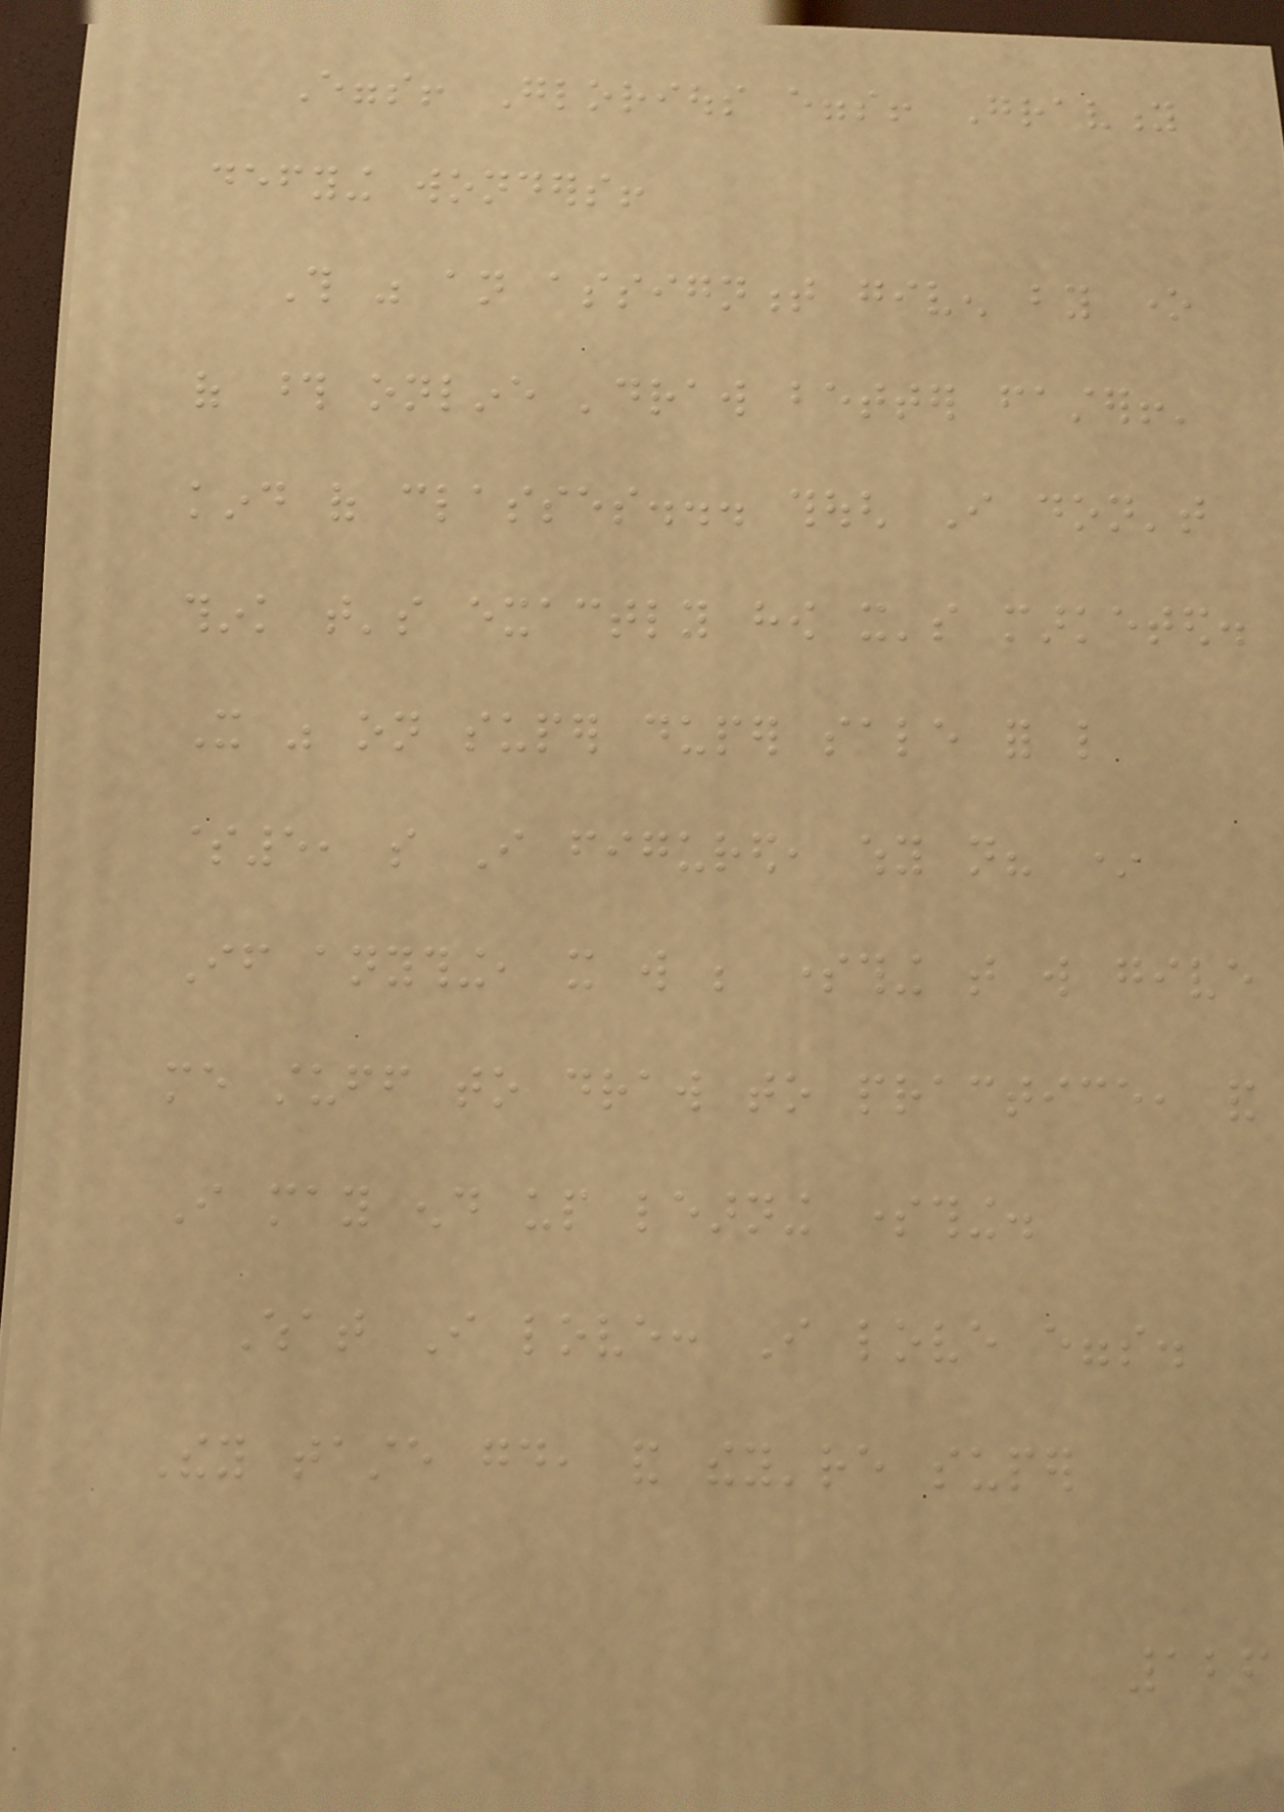Eggs! Glorious eggs! Gravity
defying wonders!
This was an assignment given by one
of those online 'draw better faster!'
kind of classes... though I don't
think that's exactly how it's marketed.
It was on super duper sale for like
$5, so I figured, why not? *
If anything, it will be something that will give
me stuff to draw to practice, and
I may end up learning something.
What I love: I love eggs.
They taste good, and they're super
126
